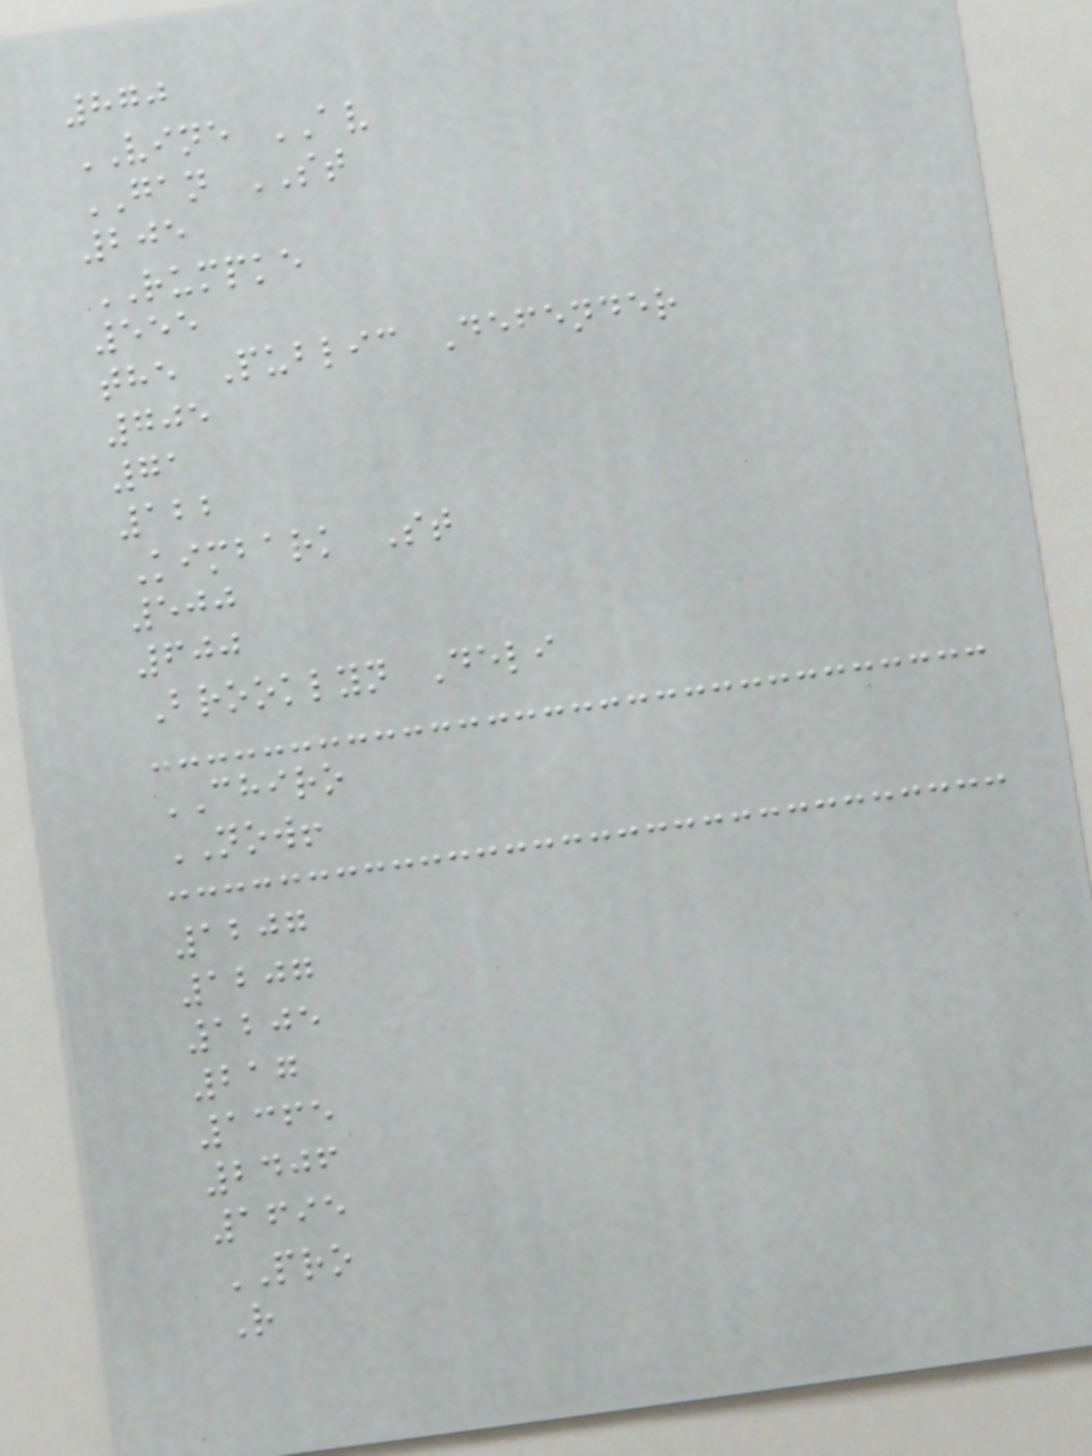870
VINE AV
GAN ST
205
RUMPKE
555
the Public Defender
705
71
122
Kimbark St
500
600
Brooklyn Deli
CHIRO
NOW!
1207
1207
1205
217
1365
2406
1695
PRO
R
